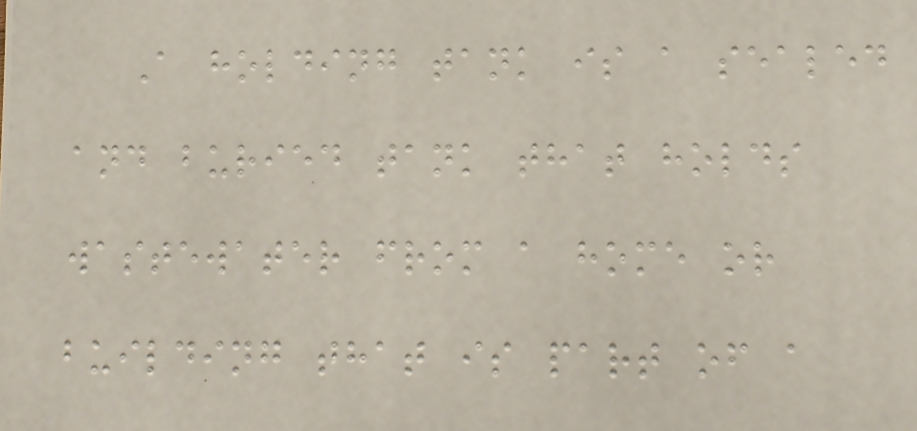A holding tank is a sealed
and buried tank that holds
wastewater from a home or
building that is part of a
